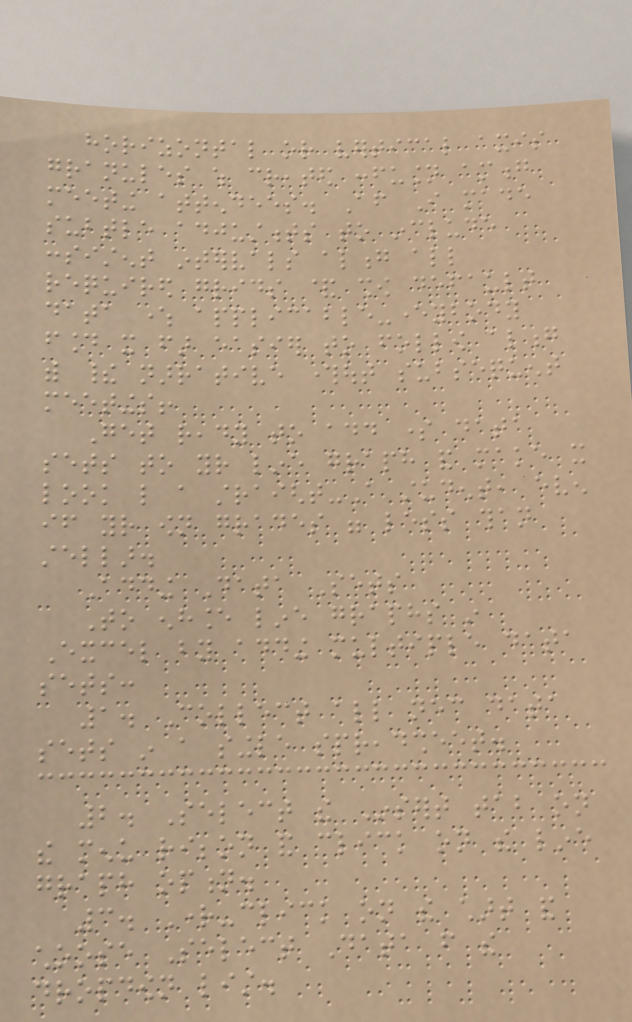horizontal or vertical axis
granules which created confusion among
meeting attendees. After I made
subtle adjustments to include
consistent intervals along all
required grids & show default
data where applicable-everybody
found it far easier to follow along
with their narrative throughout subsequent
meetings!
Get ready to add some data
sets to your line graph and make it
look like a straight-A student, even
if your own grades were less than
stellar.
Adding Data Sets
To enhance line graphs in
Excel by adding multiple data
sets:
1. Collect all necessary data
sets in a single spreadsheet.
2. Select the Insert tab on
the menu ribbon and click on the line
graph option.
3. Right-click on the chart and
choose Select Data from the
dropdown list.
